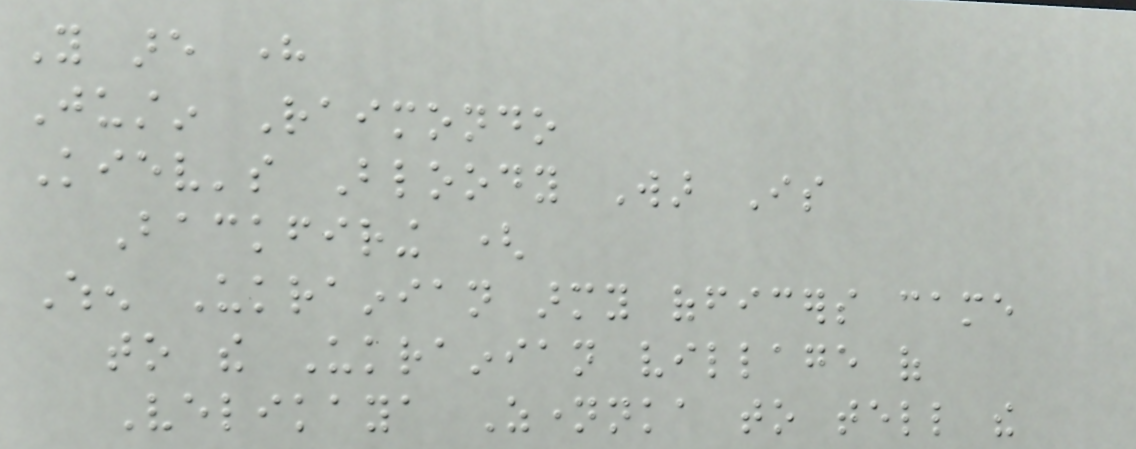You are here
Justin Raimondo
Kiev's Bloody War Is
Backfiring (
When Ukrainian army officers came
to the Ukrainian village of
Velikaya Znamenka to tell the
